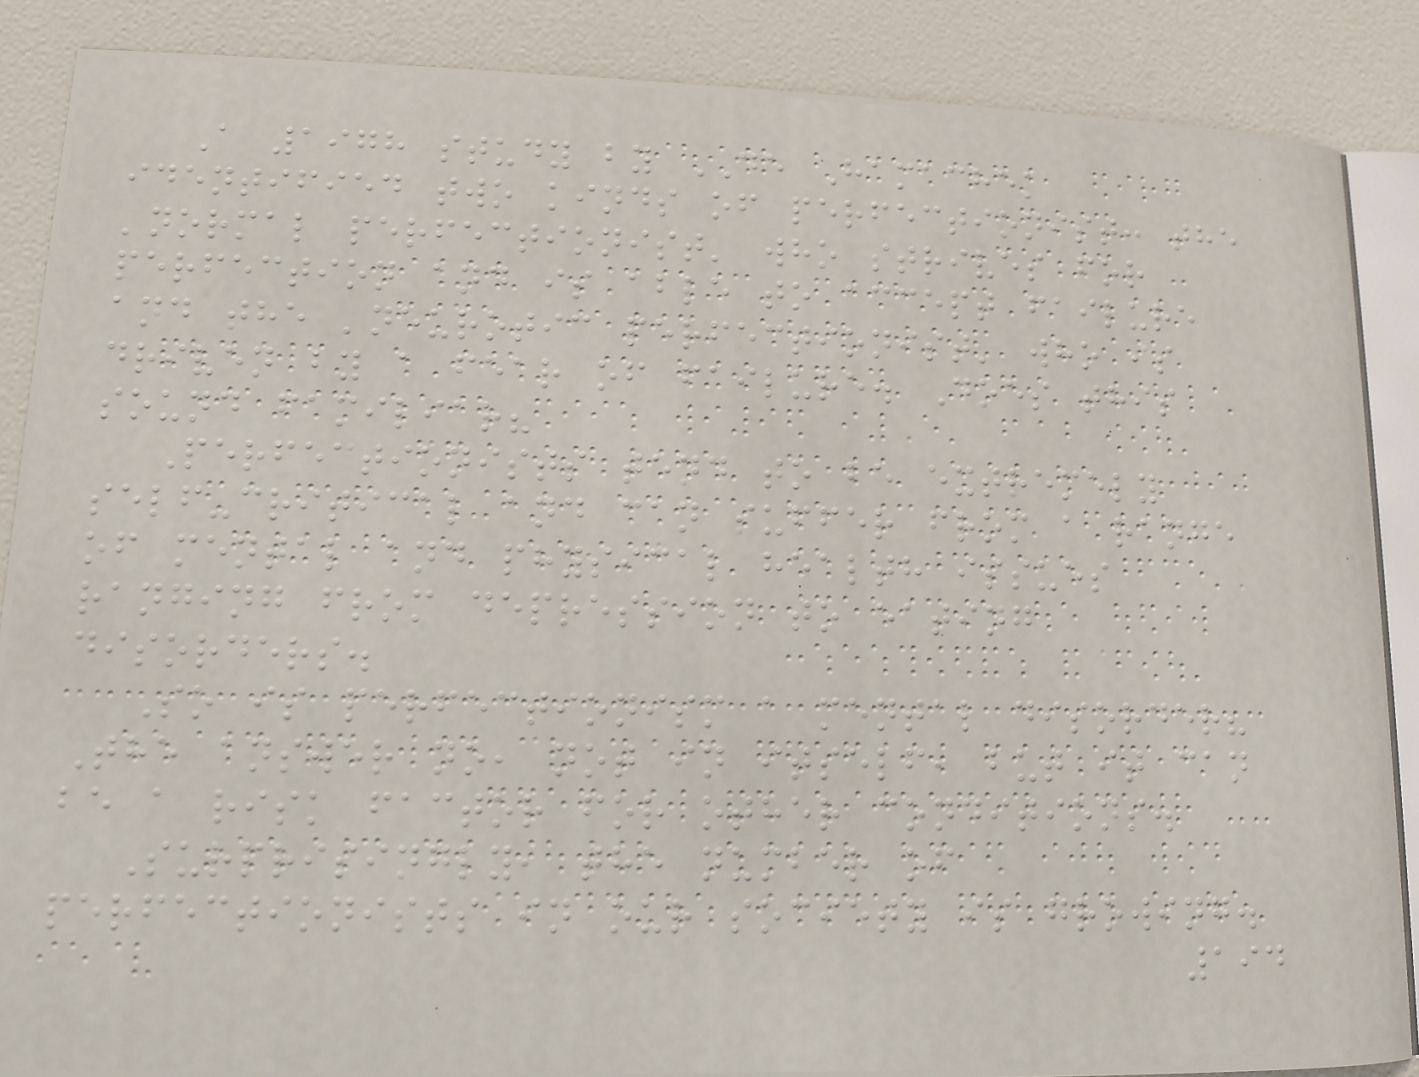A 1978 study by DE Hamachek
identified two kinds of perfectionist: the
'normal perfectionist' who strives for
perfection and is able to accept failure
and the 'neurotic perfectionist' who is
driven by a fear of failure. Does this
sound familiar?
Perfectionists tend to be extremely
self-critical and can suffer from a range
of mental and physical health issues
ranging from depression to eating
disorders.
So is perfectionism a mental disorder?
The answer no, not in itself, but it can
be a risk factor for other conditions.
Surprisingly, the number of
perfectionists in our society is growing.
194
